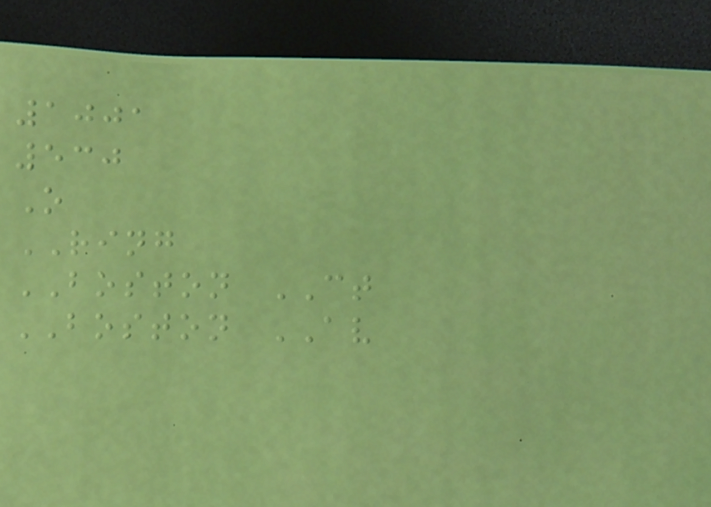1001
530
O
RING
BOSTON CT
BOSTON AV
